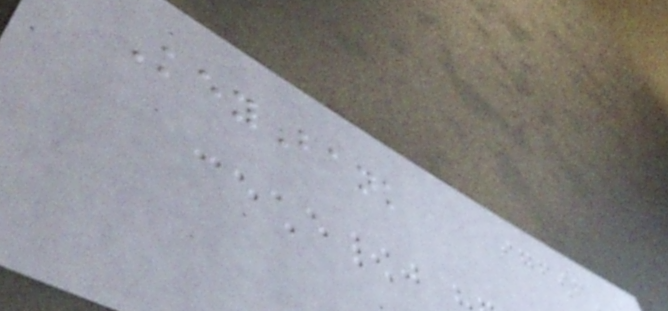KeyBank
